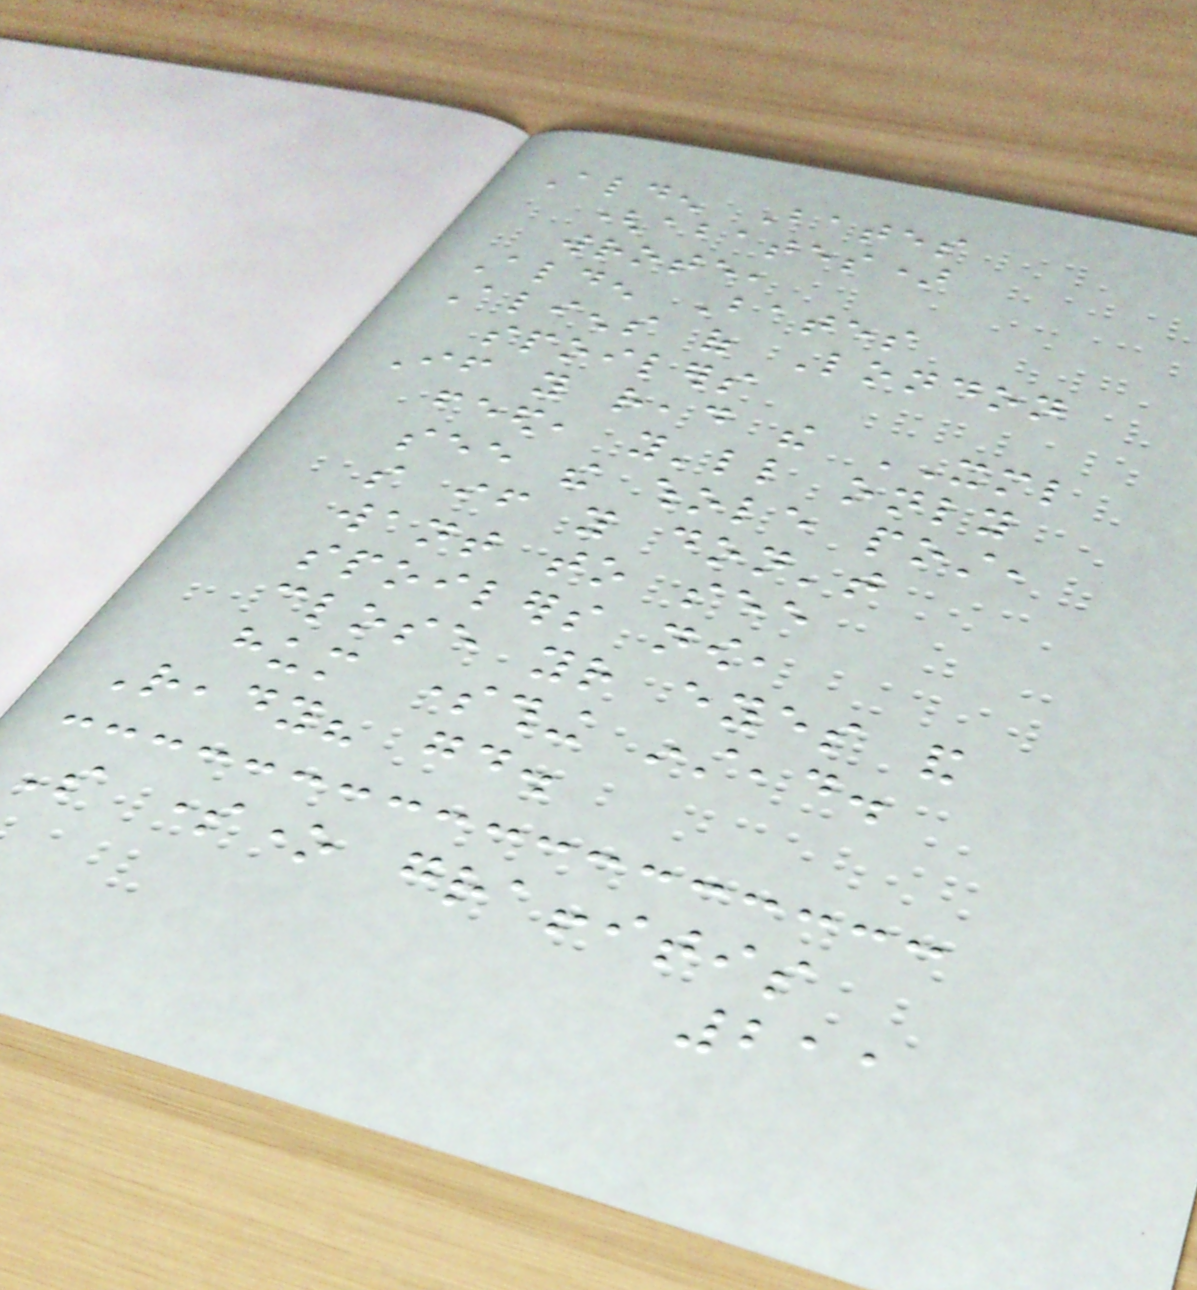Alden Bates
(abates)
wrote,
Alden Bates
Aliens of London
spoilers
If you read the XML
feed, you'll only
see the whole post,
so if you don't
want to see
spoilers now,
close your eyes and
hum something instead.
Ready? good.
So someone graffitis
211
